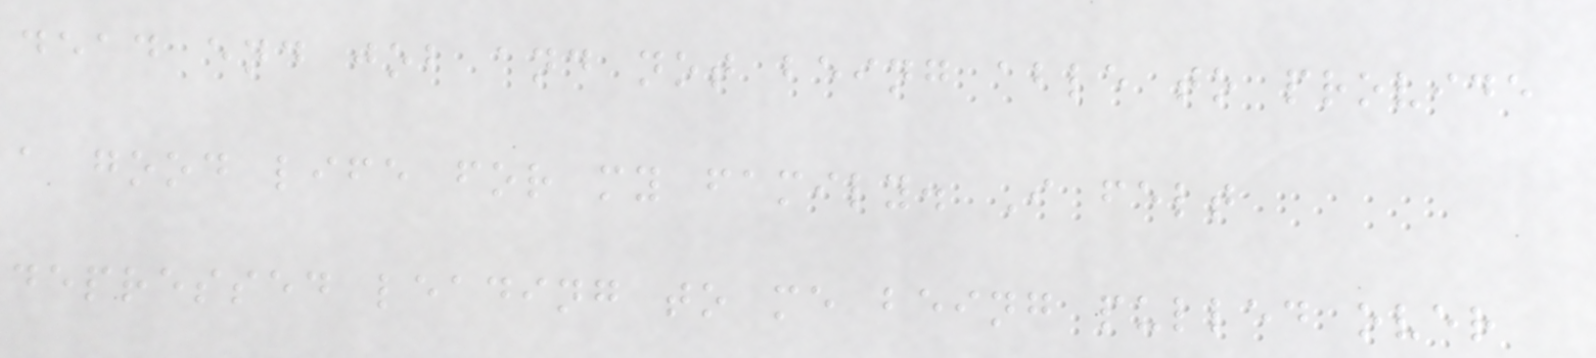dead end job and not being able to provide
a good life for my family. I felt
depressed leading to me being pulled over
